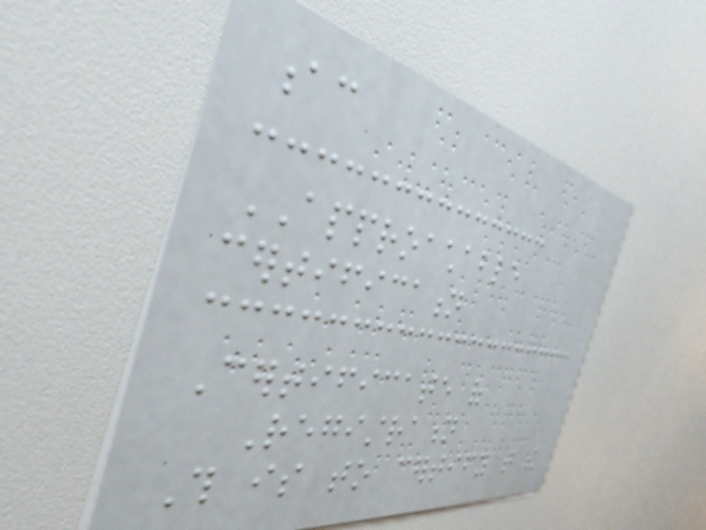ac
APPROACHABLE
certification
Certificate of
Registration
This is to certify that the
